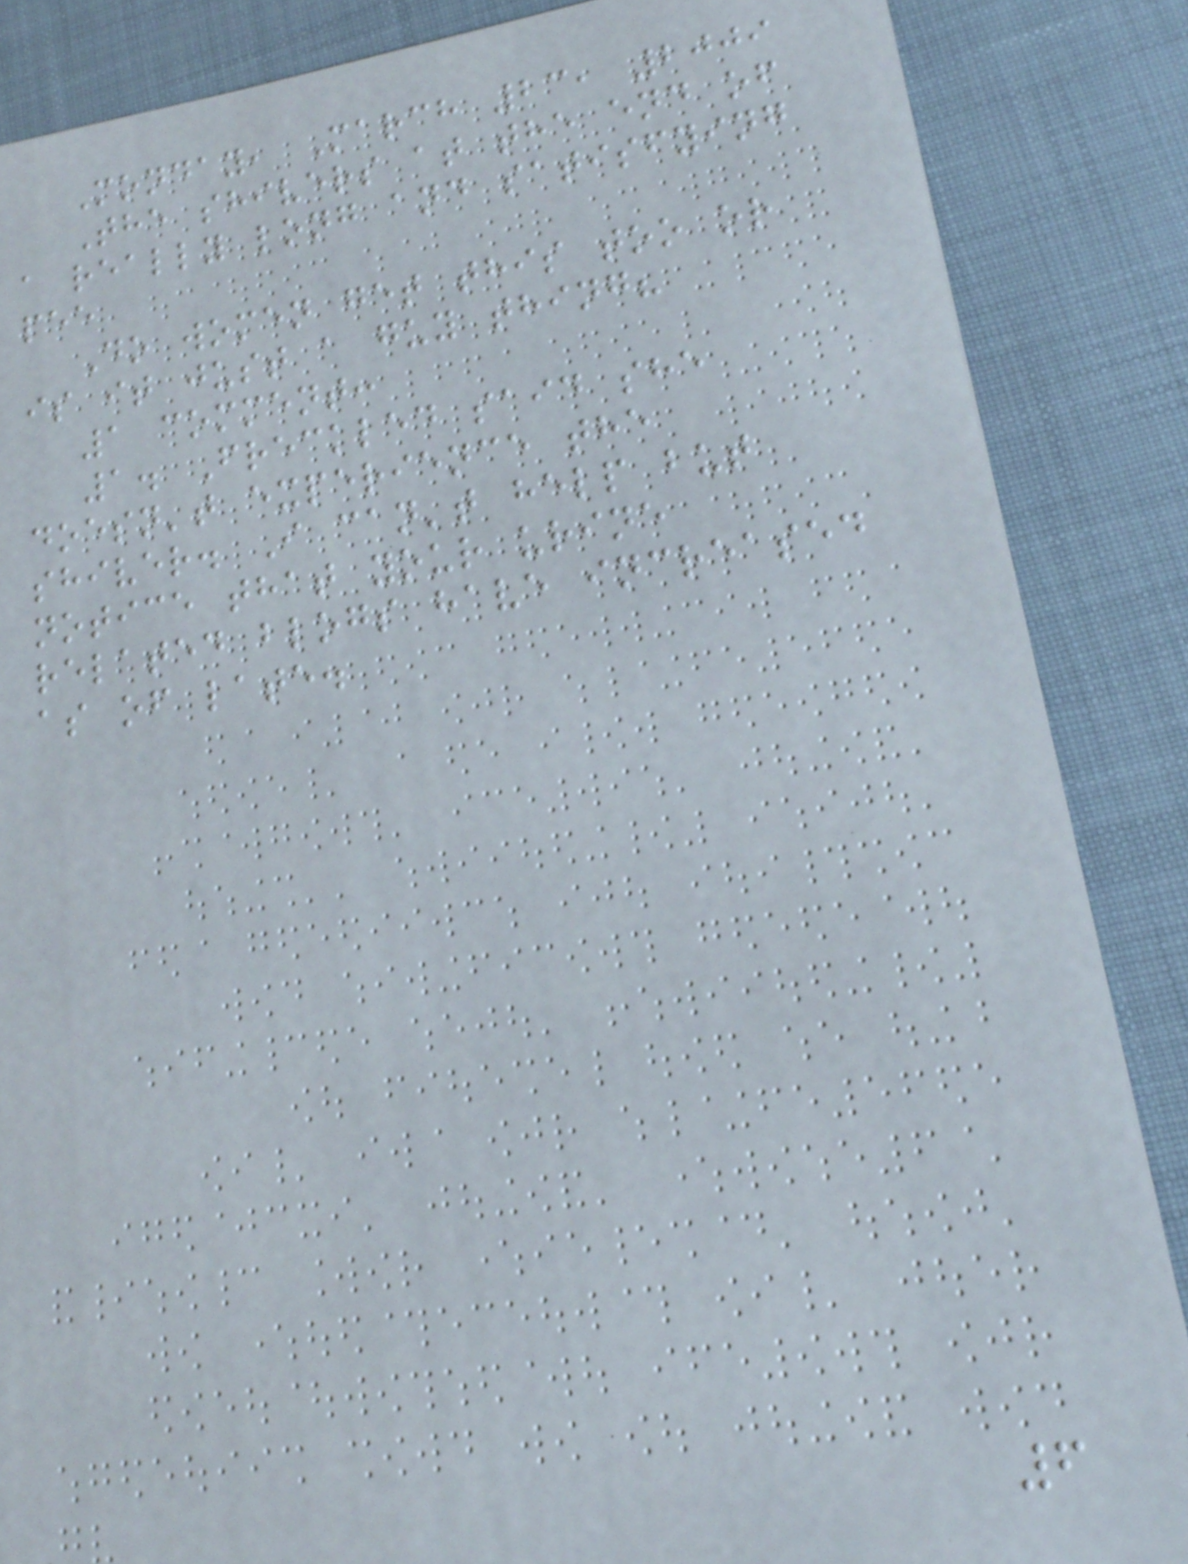Monday, March 23, 2009
The shivers at the end of
a really long and satisfying
pee
Do women get this too or
is it just a guy thing?
1 comment:
1. Freckled said she
doesn't experience the
shiver. I can't help but
notice that your urine
related blogs have increased
as of late.
6
